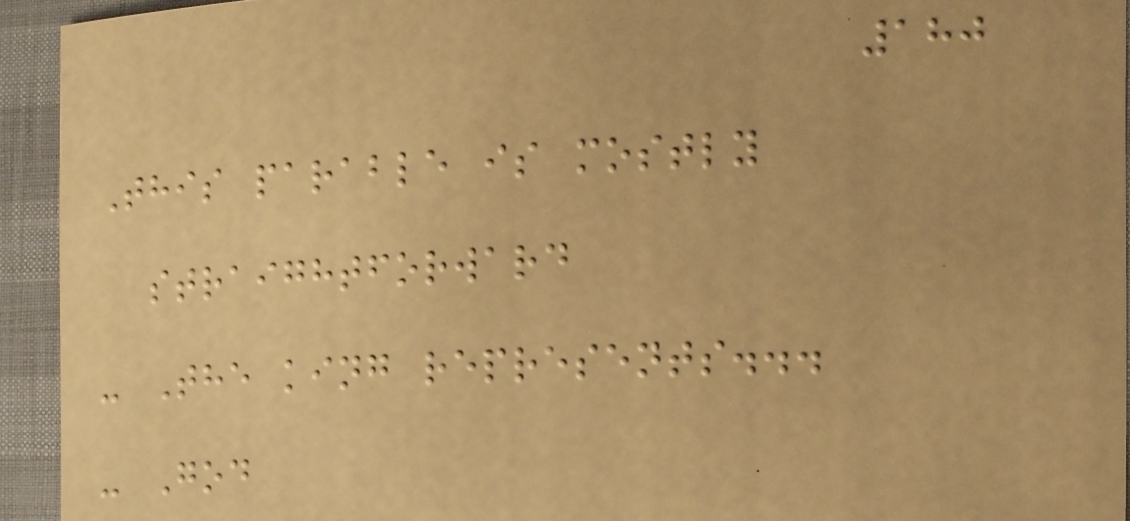180
This parable is mostly
straightforward
- The king represents...
- God
